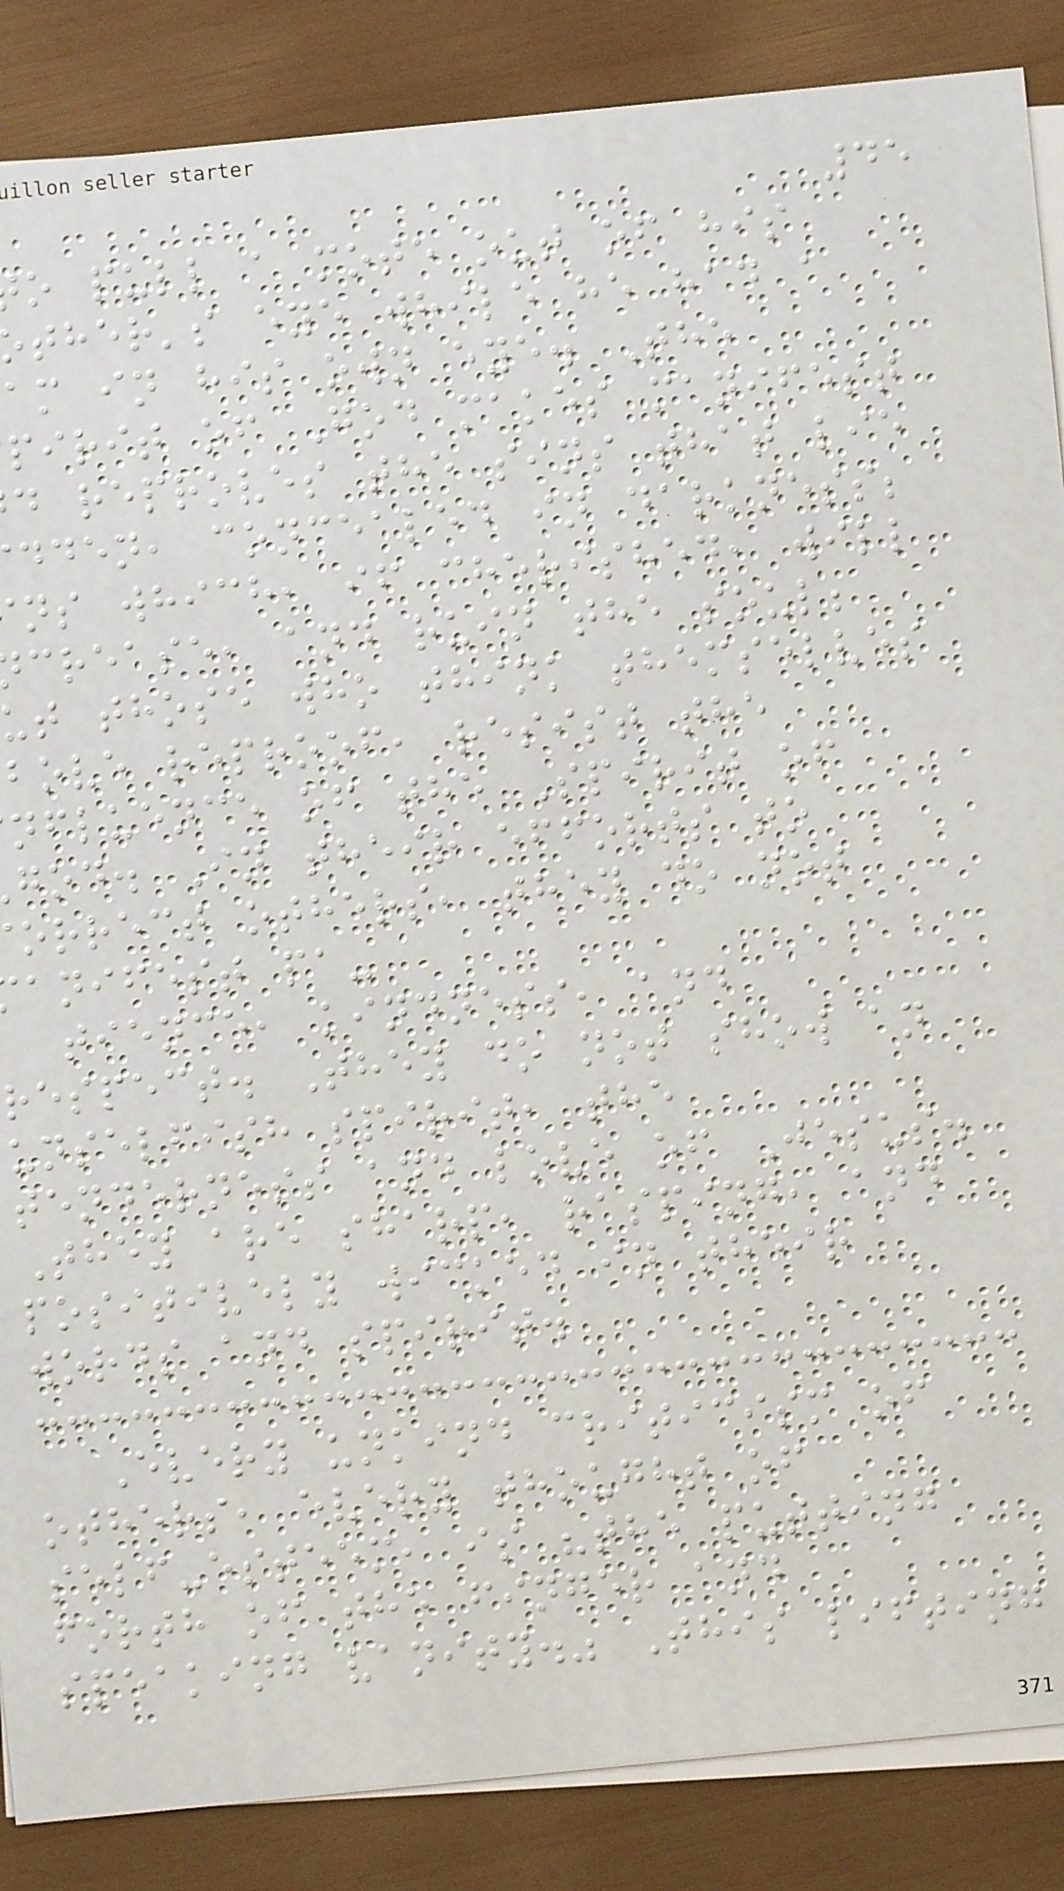45
o pull a mote out of his
ther's eye while he had a
am in his own eye. The
pirit of God makes manifest
d reproves the sins that lie
dden, concealed in darkness;
ns which, if cherished, will
crease, and ruin the soul;
ut those who think themselves
bove reproof, resist the
nfluence of the Spirit of
god. In their efforts to
orrect others, they do not
anifest pa-
tience, kindness, and
respect. They do not show an
unselfish spirit, the
tenderness and love of Jesus.
They are sharp, rasping, and
positively wicked in their
words and spirit.
Every unkind criticism of
others, every thought of
self-esteem, is "the putting
forth of the finger and
speaking vanity." This lifting
